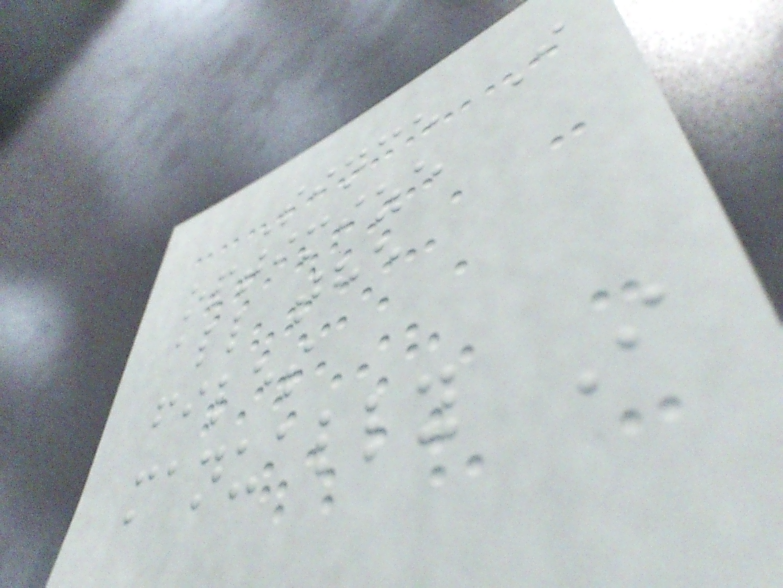Since I
optimize
all the
files
manually I
